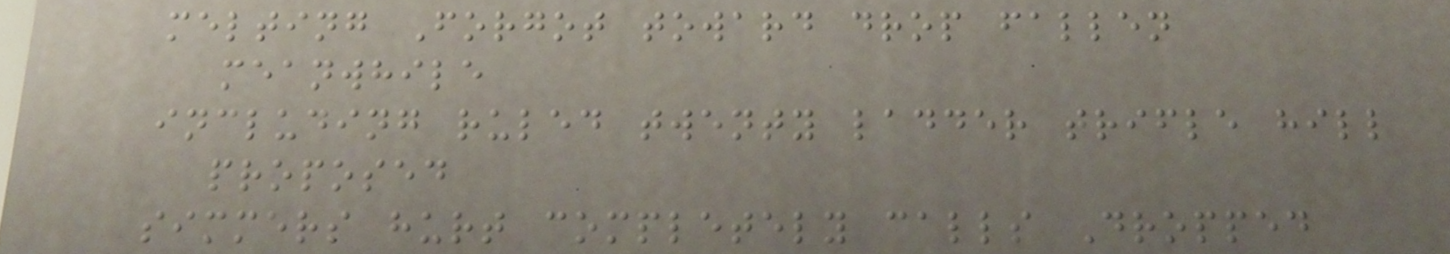melting Forgot toward drop fallen
meanwhile
including ruled twenty ladder trifle hill
proposed
simmers hurt completely calls Dropped
